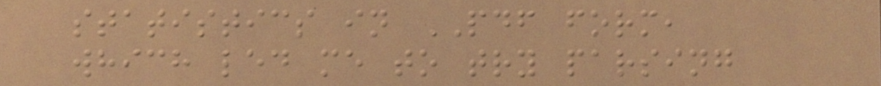statistics in PDF form,
which led me to try parsing
